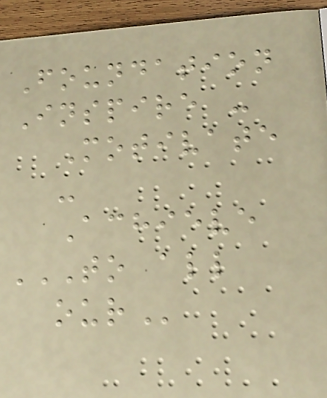Foundation
Inspire -
Motivate
-
Achieve
TO ALL
OUR
